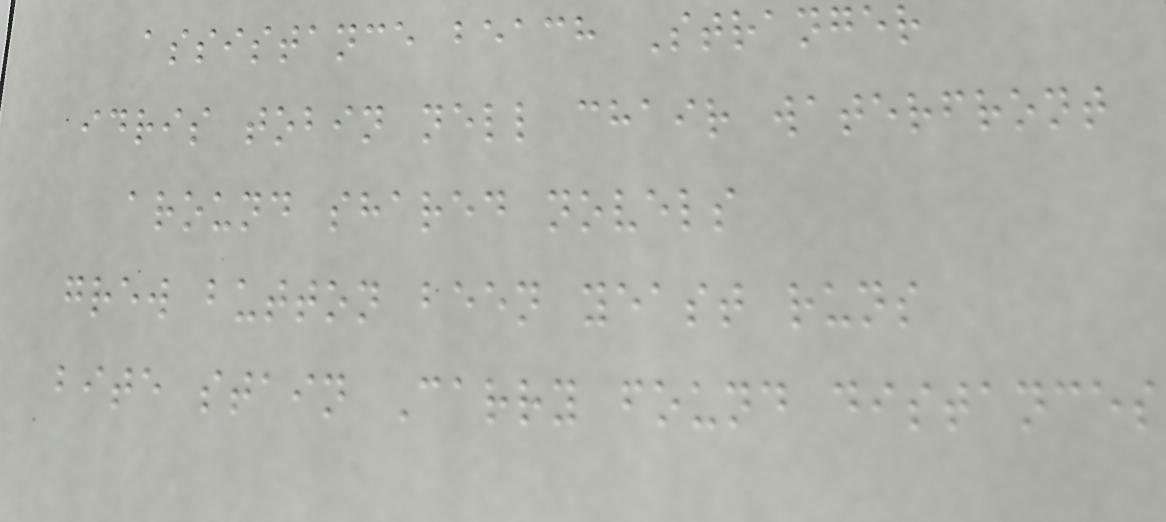assistance beach Stranger
idris tobin nell chair waterfront
around shared novels
grew button been yeast runs
bite stain Carry found distances
